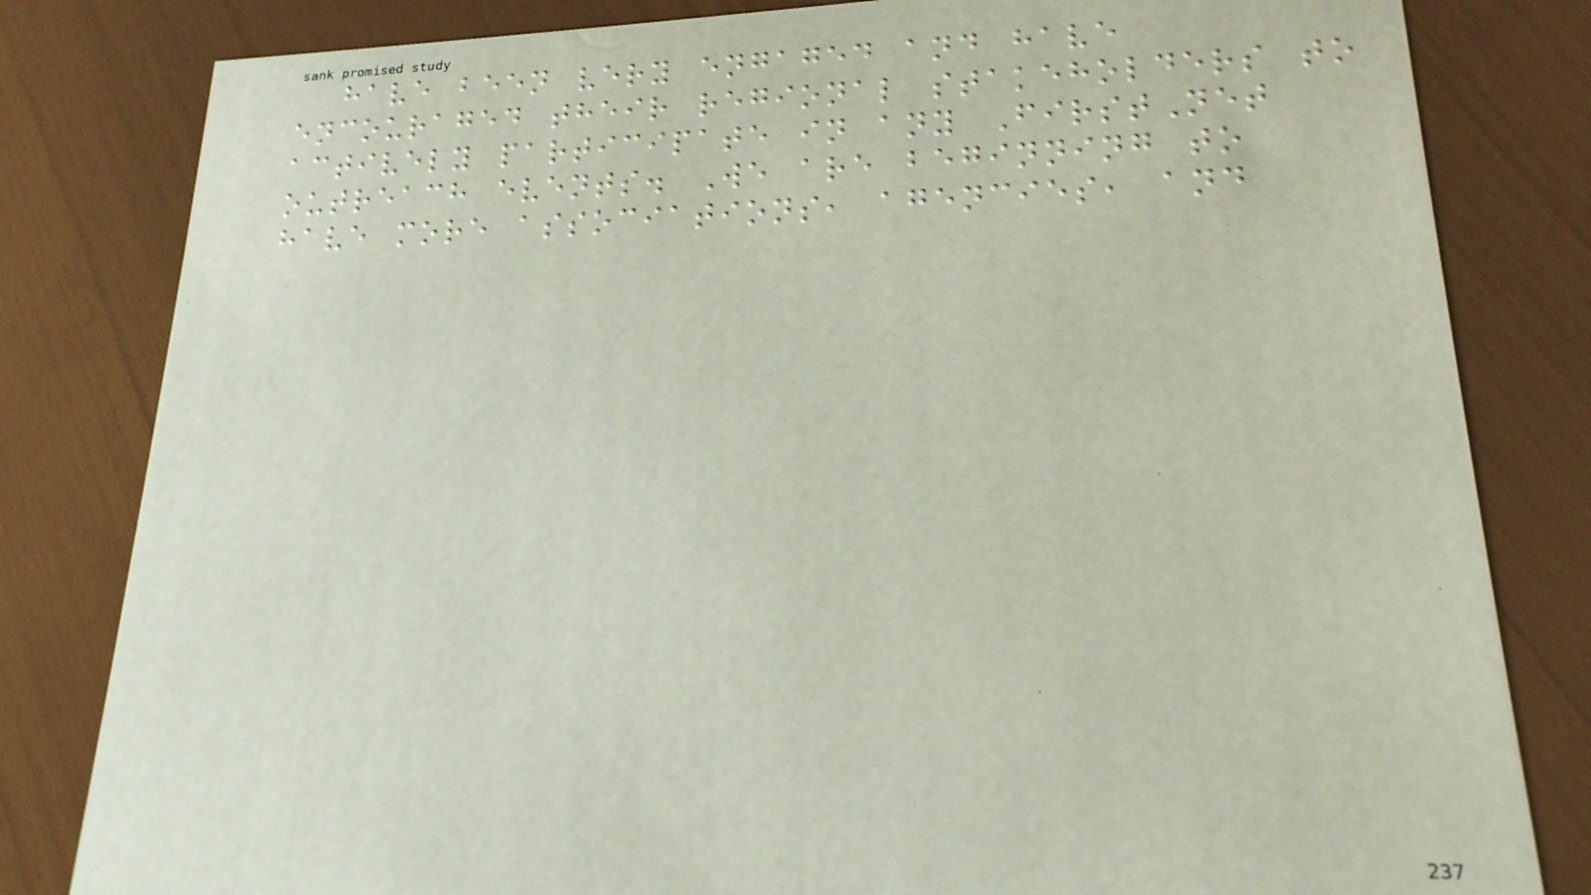have been very engaged and have
encouraged their regional stakeholders to
actively participate in any FirstNet
outreach events. We are beginning to
have more associations, agencies, and
